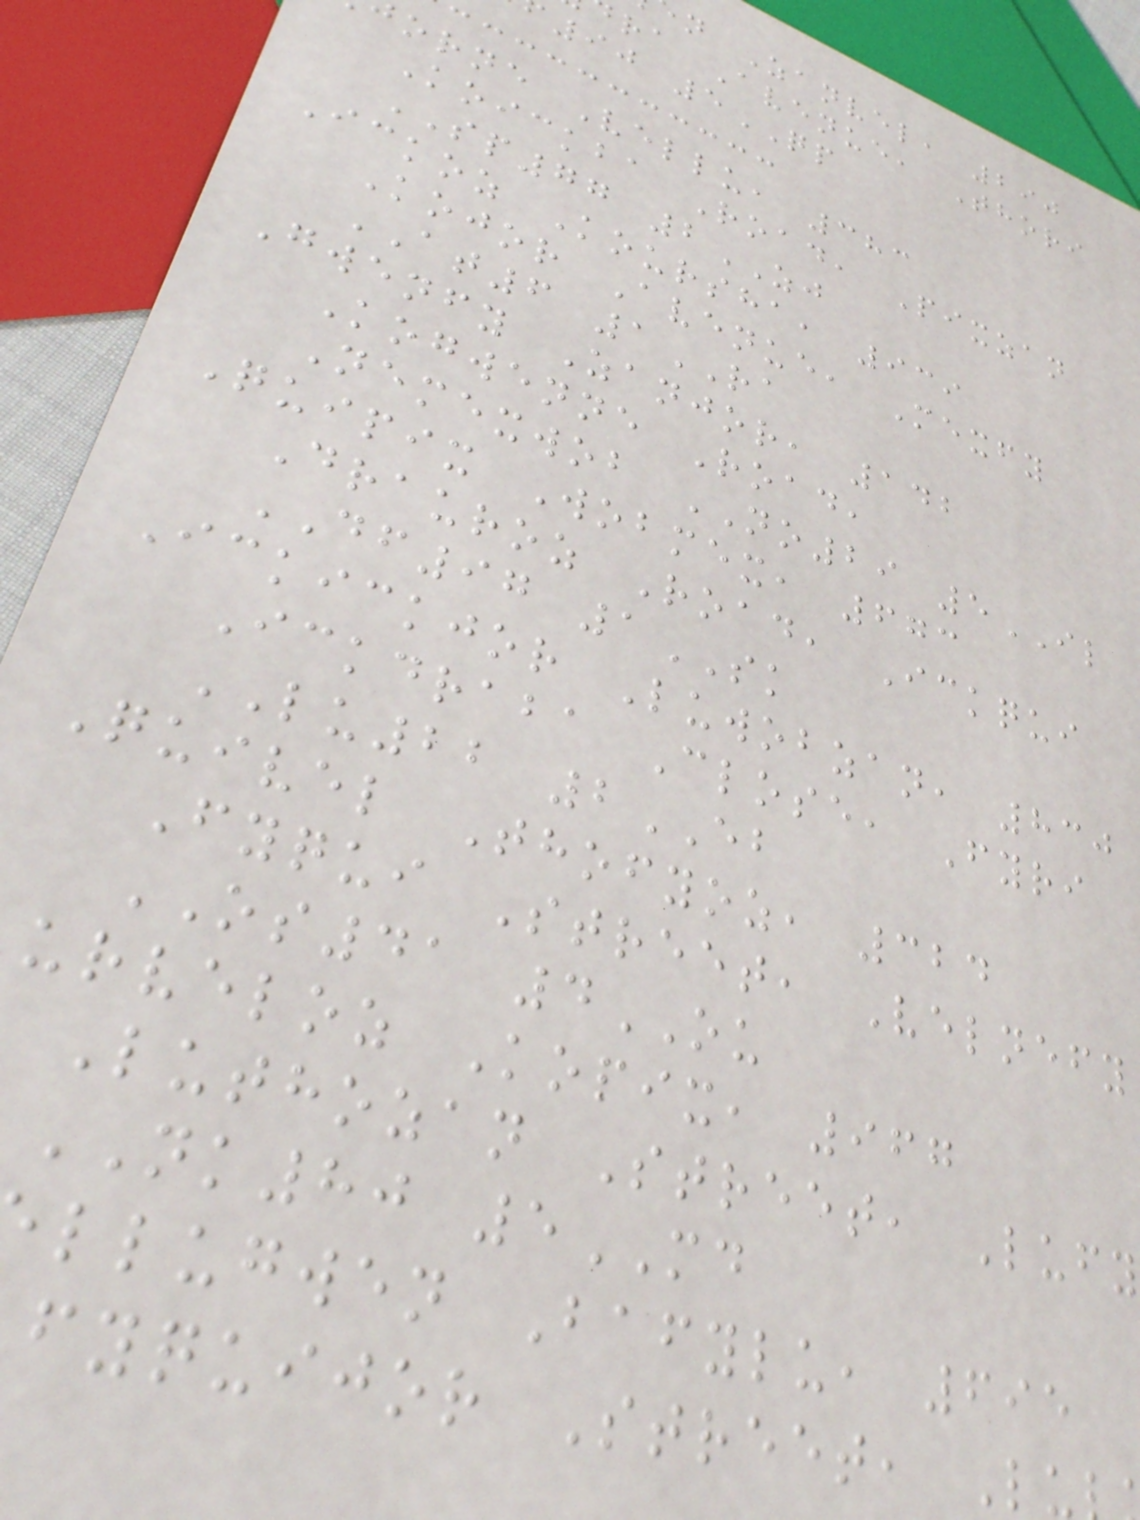n Zanvel, 290
ra Avenue, Thori
90 5QP
orne Vellu, 383
Koickba Road, Pixzan
SP77 2ZJ
Ickoz Koursha, 939
Kojor Avenue, Mexfy
AT6 1RA
Gwenfy Zanjor, 142
Kogwenne Road,
Nemexwob NO29 5IL
Quipix Wobmex, 673
Drauroz Road, Ickqui
DF97 1SK
Ickickjor Luwobzan, 830
Ickdraba Close, Fyri
LU22 2EB
Quivel Thofyoz, 324
Fyqui Street, Velnefy
OS41 4OU
urveloz Kopix, 967
Luthozan Street, Lufy
NK80 5MD
llugwen Bafylu, 695
fyquijor Street, Lu
